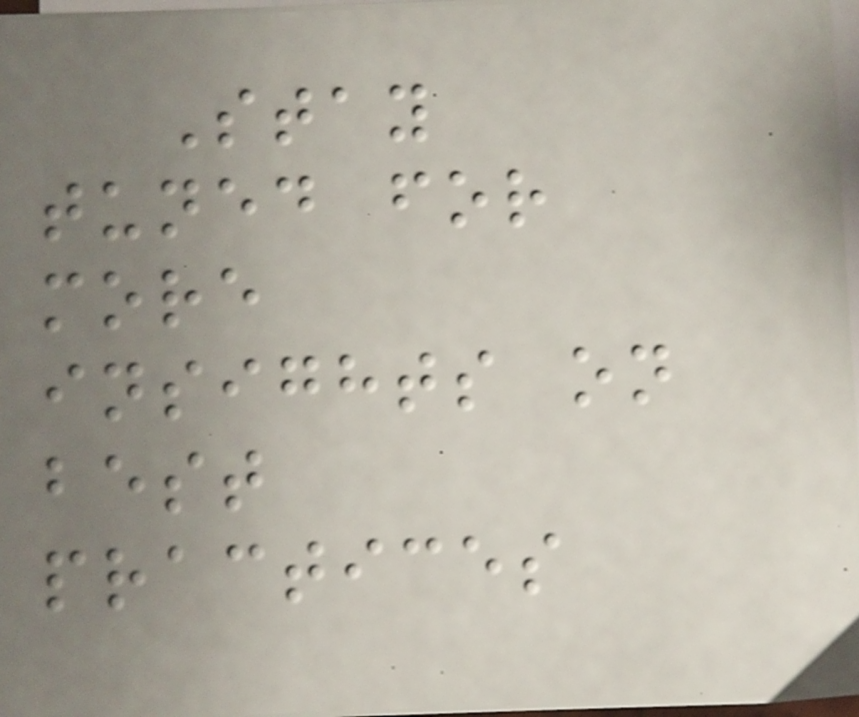Stay
tuned for
more
insights on
best
practices
